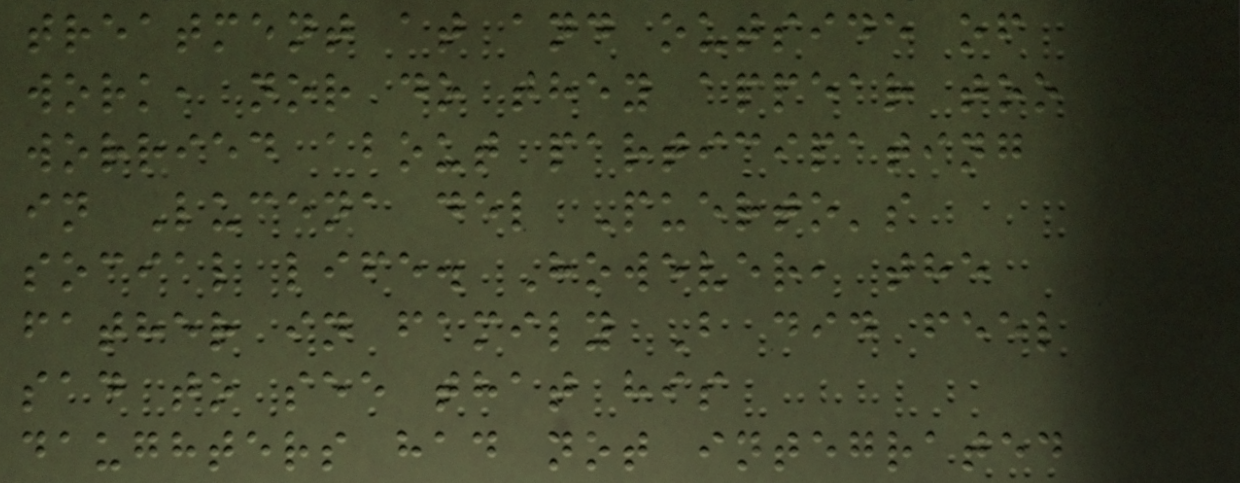treatment at and outside of
work, nor do they appear too
worried about participating
in Lucena del Puerto's
social life. However, the
father in family B did feel
sad to see that his
daughters had not integrated
